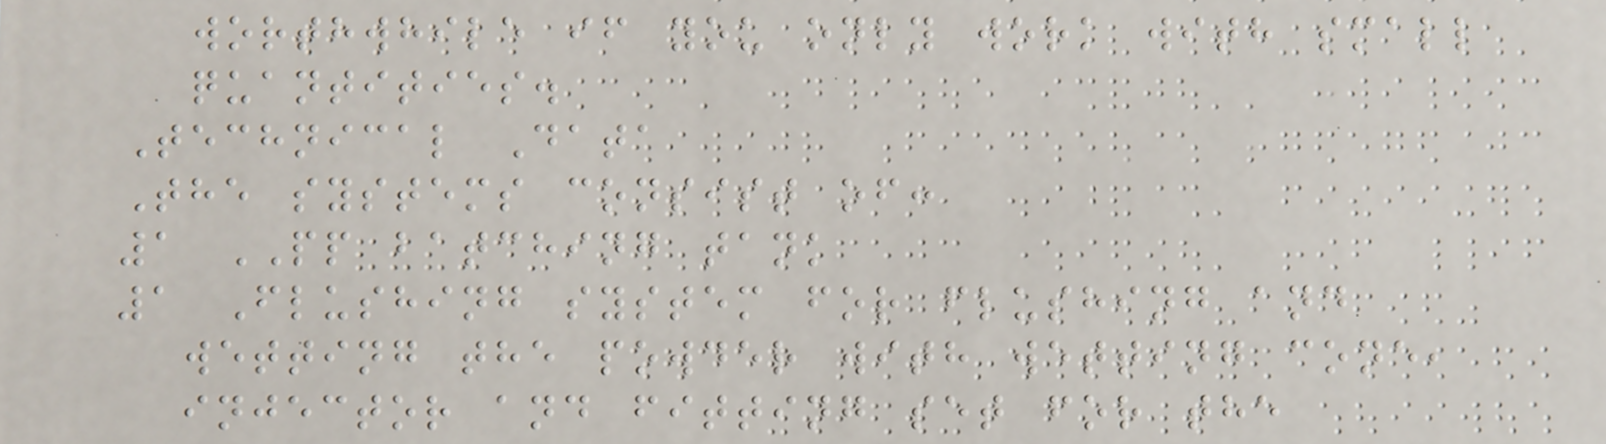worthwhile if you only work with small
quantities.
Technical Data
The systems consist of:
1 PP batching tank
1 Flushing system for flushing and
wetting the powder with wetting cone,
injector and fitting set for the
